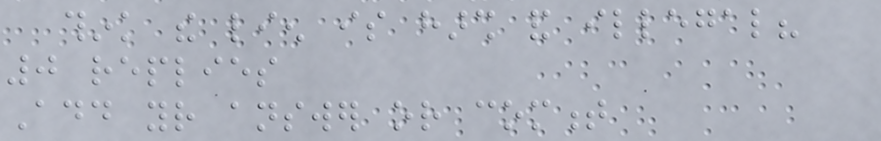think the lien is harsh and illegal?
0 replies
Add your answer or comment
